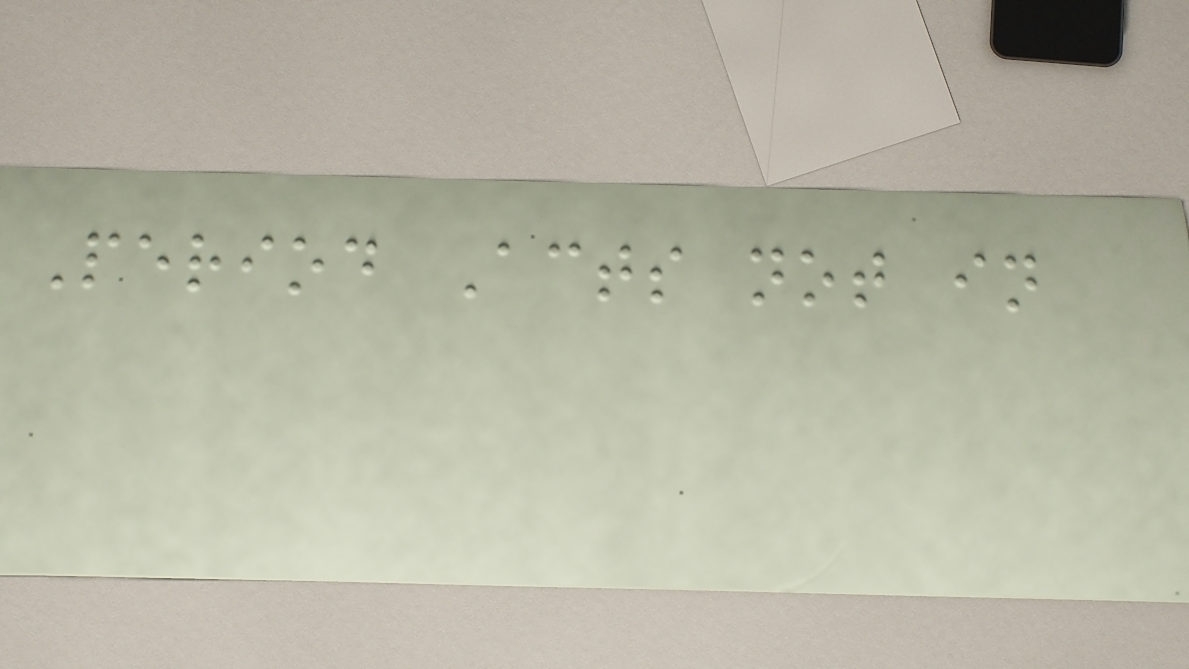Period Acts not in
